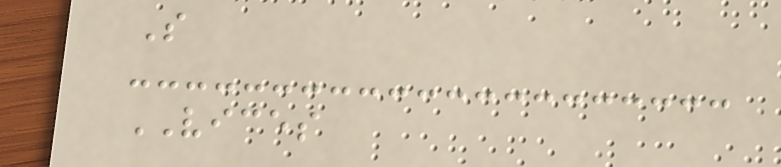S
VICES
